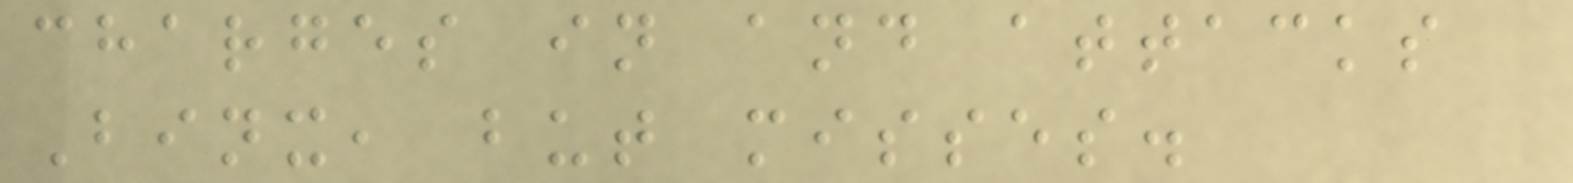charges in and attacks
Binx, but misses.
